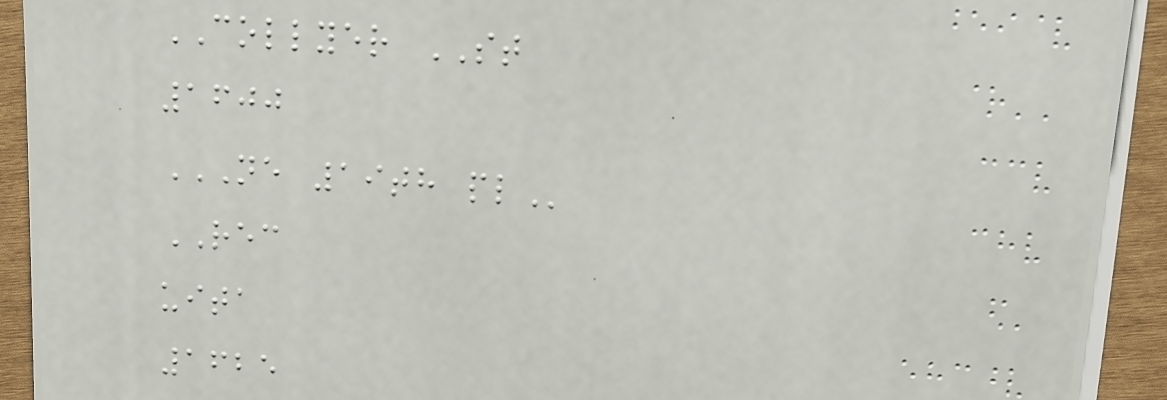COLLYER ST
1600
NE 19TH PL
REC
uita
1625
